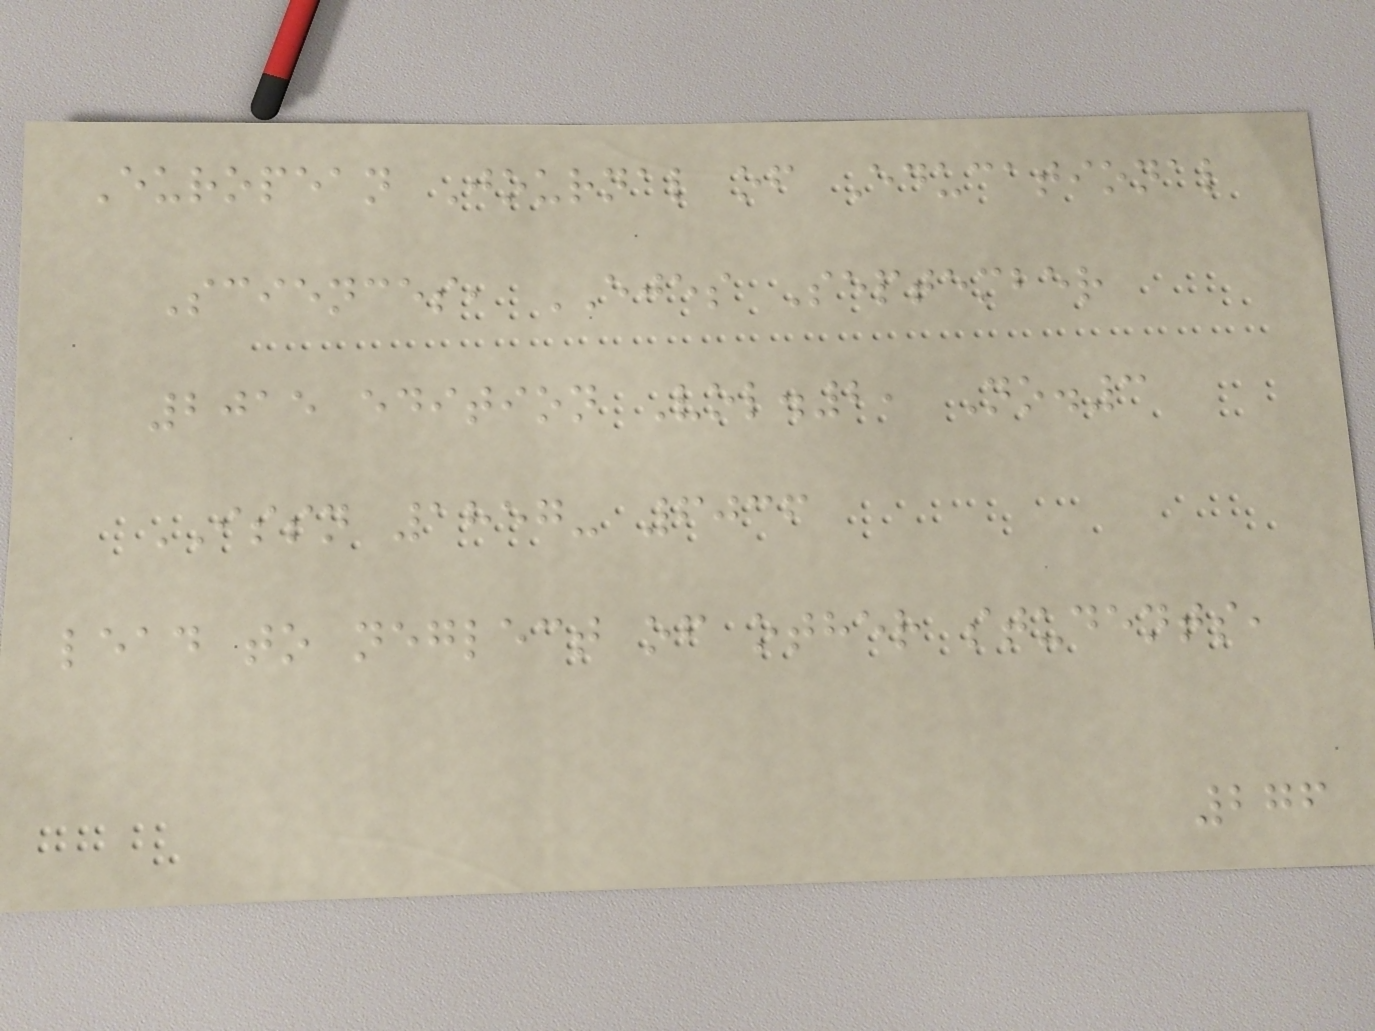European Journal of Educational
Sciences, EJES September
2015 edition Vol.2, No.3
ISSN 1857- 6036
lead to neglect of other students,
276
